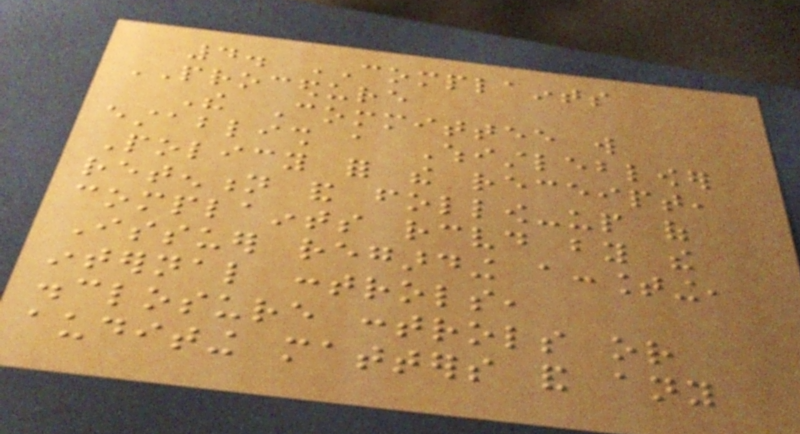4. COMPLAINTS
PROCEDURE
The Committee will
establish a Whistleblower
Policy for the receipt,
retention and follow-up of
complaints received by the
Issuer regarding accounting,
internal controls,
disclosure controls or
auditing matters and any
